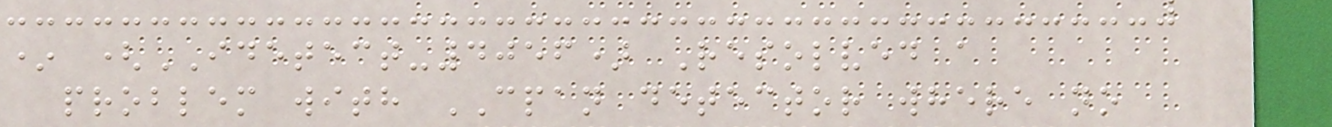* (IDETECT-4056) Resolved a
problem with CPAN detector where no
